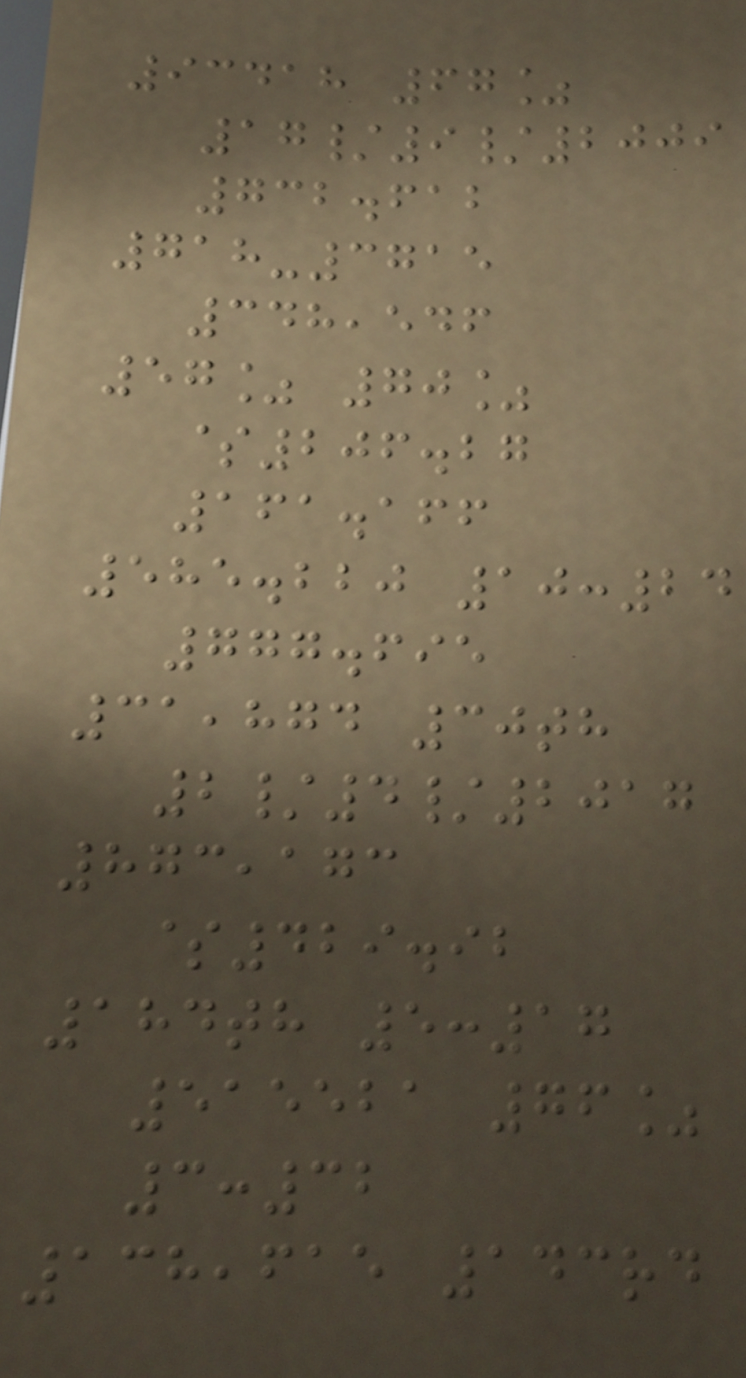93418 67%
17/9/2009
732.612
718-3715
348,546
57% 70%
$206.27
161.166
585.220 10:24
777.695
31,874 30th
2/4/2017
873,173
$429.92
184th 5:17
515521 76%
3:32
138,615 143rd
